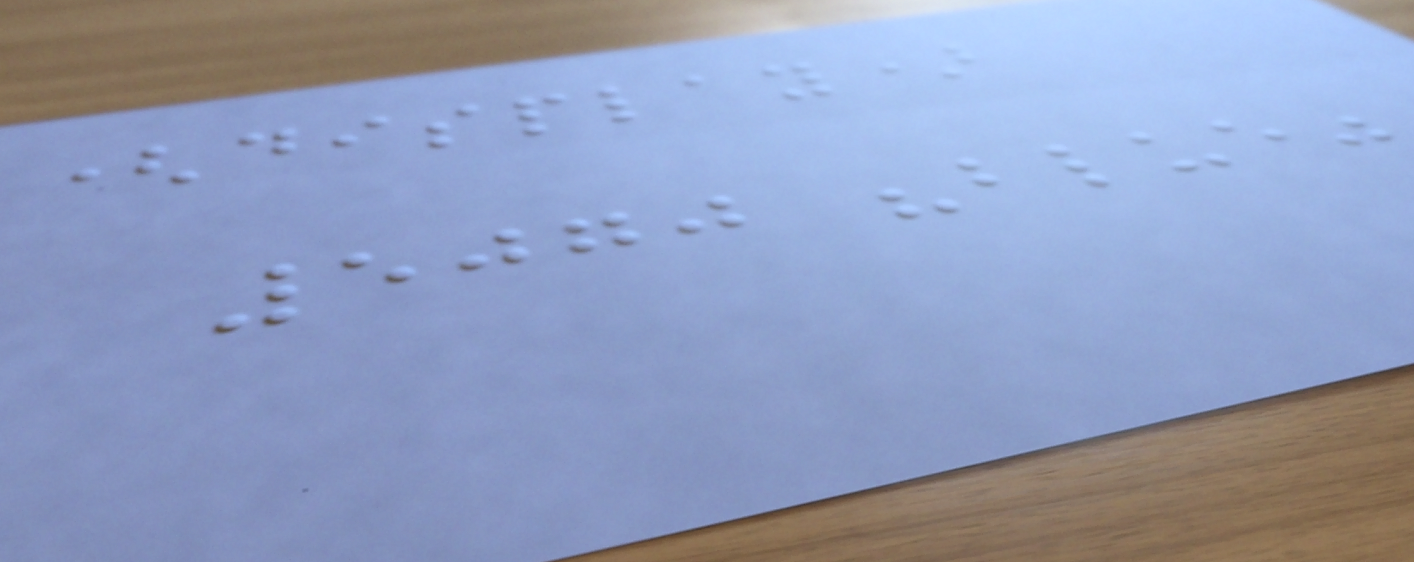(display)
5070 "blue"
